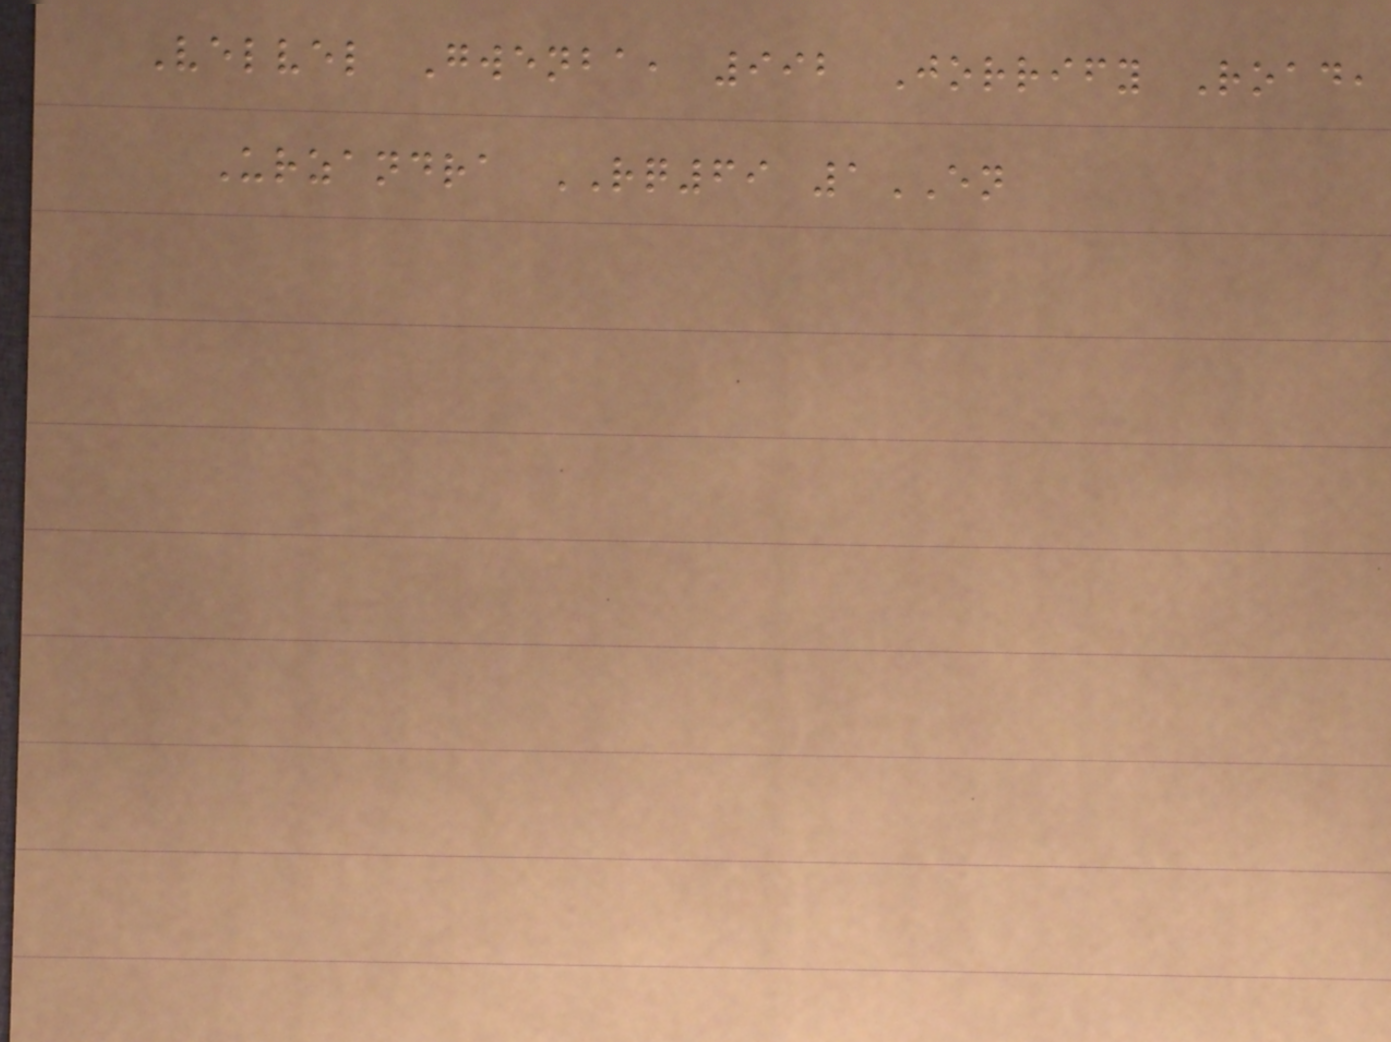Velvel Gwenba, 992 Jorrify Road,
Urzandra RQ69 1EN
